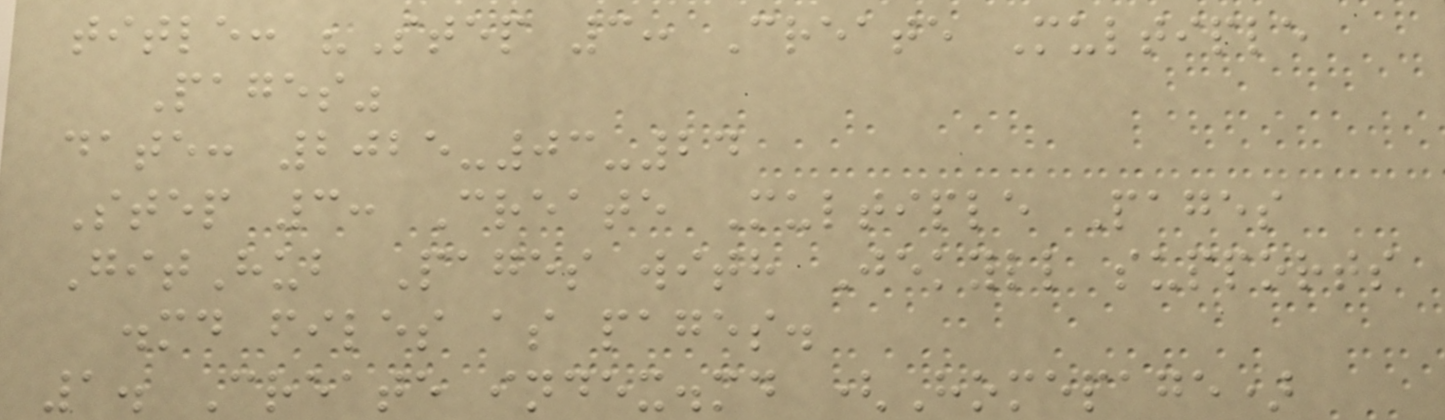title: "Step 3: Create Multiple
Pages"
date: 2025-03-24
Step 3: Create Multiple Pages
GitHub Pages with Jekyll supports
.md files as pages.
1. Create index.md (Homepage)
